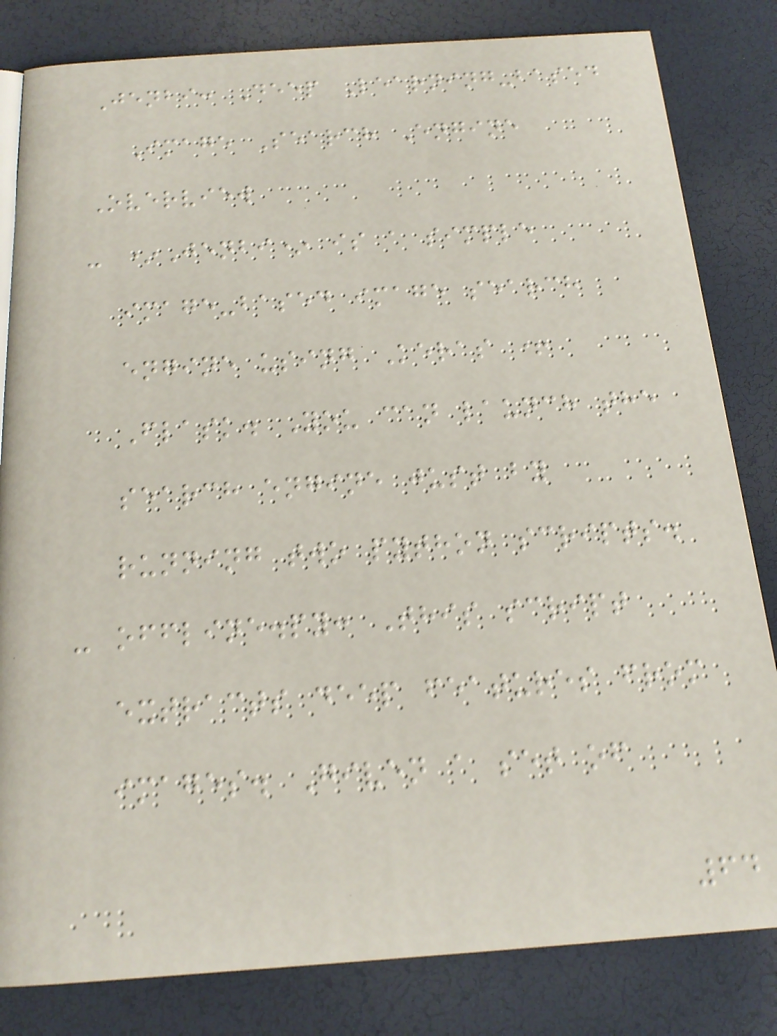Jenbi: Deep Learning-based
Image Search Engine
Overview
- *Jenbi* is a simple
image-based image search
engine using Keras +
Flask. You can launch the
search engine just by
running two python scripts.
- offline.py: This script
extracts deep features from
images. Given a set of
64
